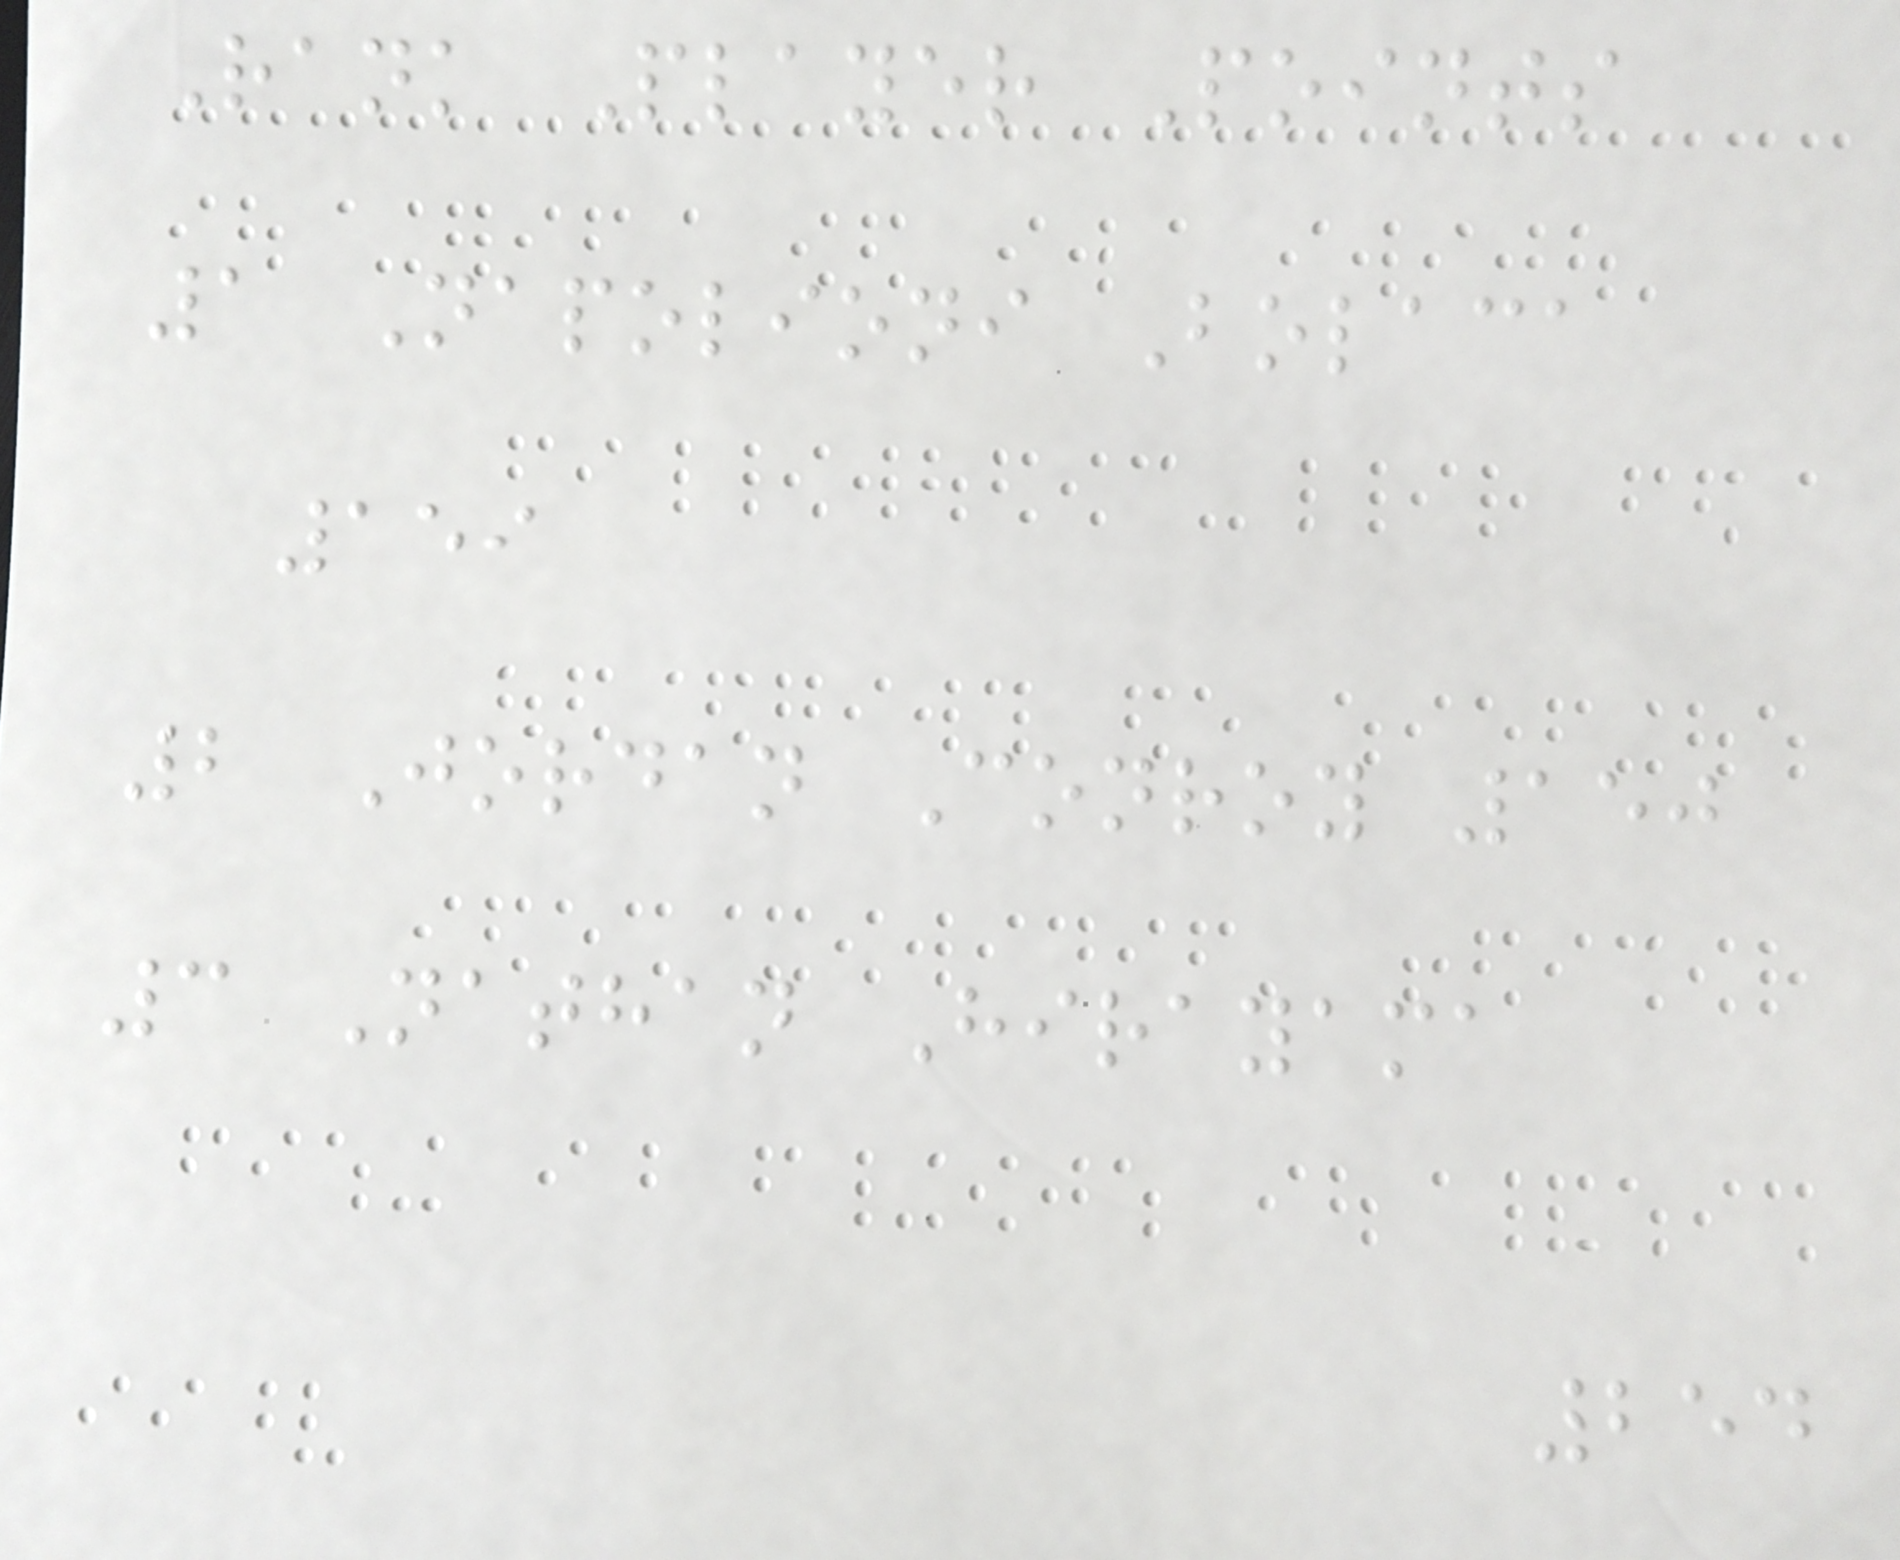Rank Player Points
1 Napolioni Bolaca
159
2 Jordan Conroy 150
3 Nathan Hirayama
254
